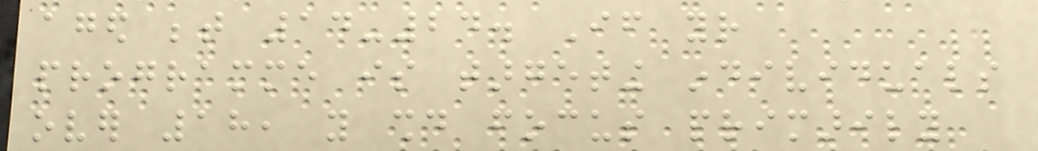aged between 14-24. If your
programme is targeting individuals
over 18, you should focus primarily
